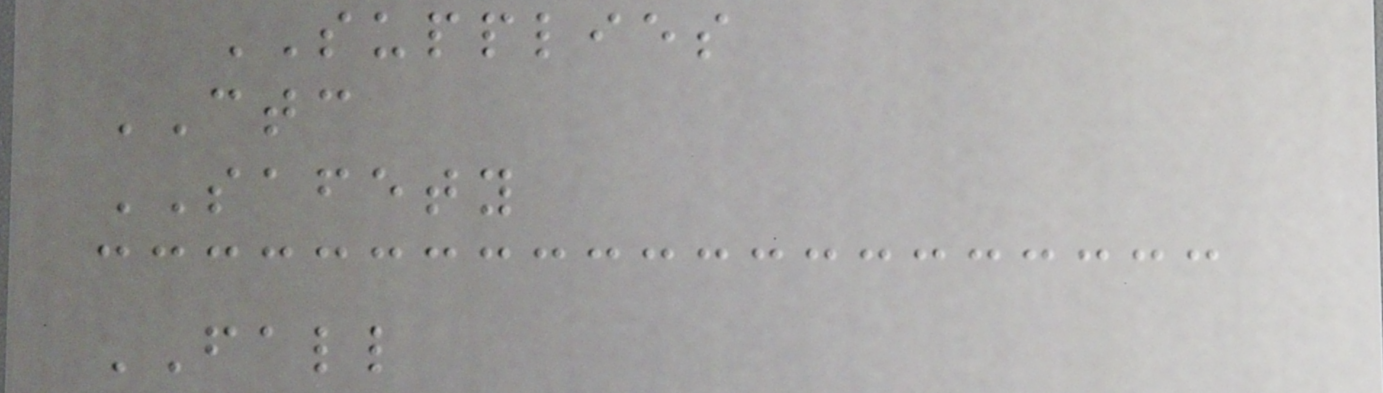SUPPLIES
CTC
SAFETY
FALL
